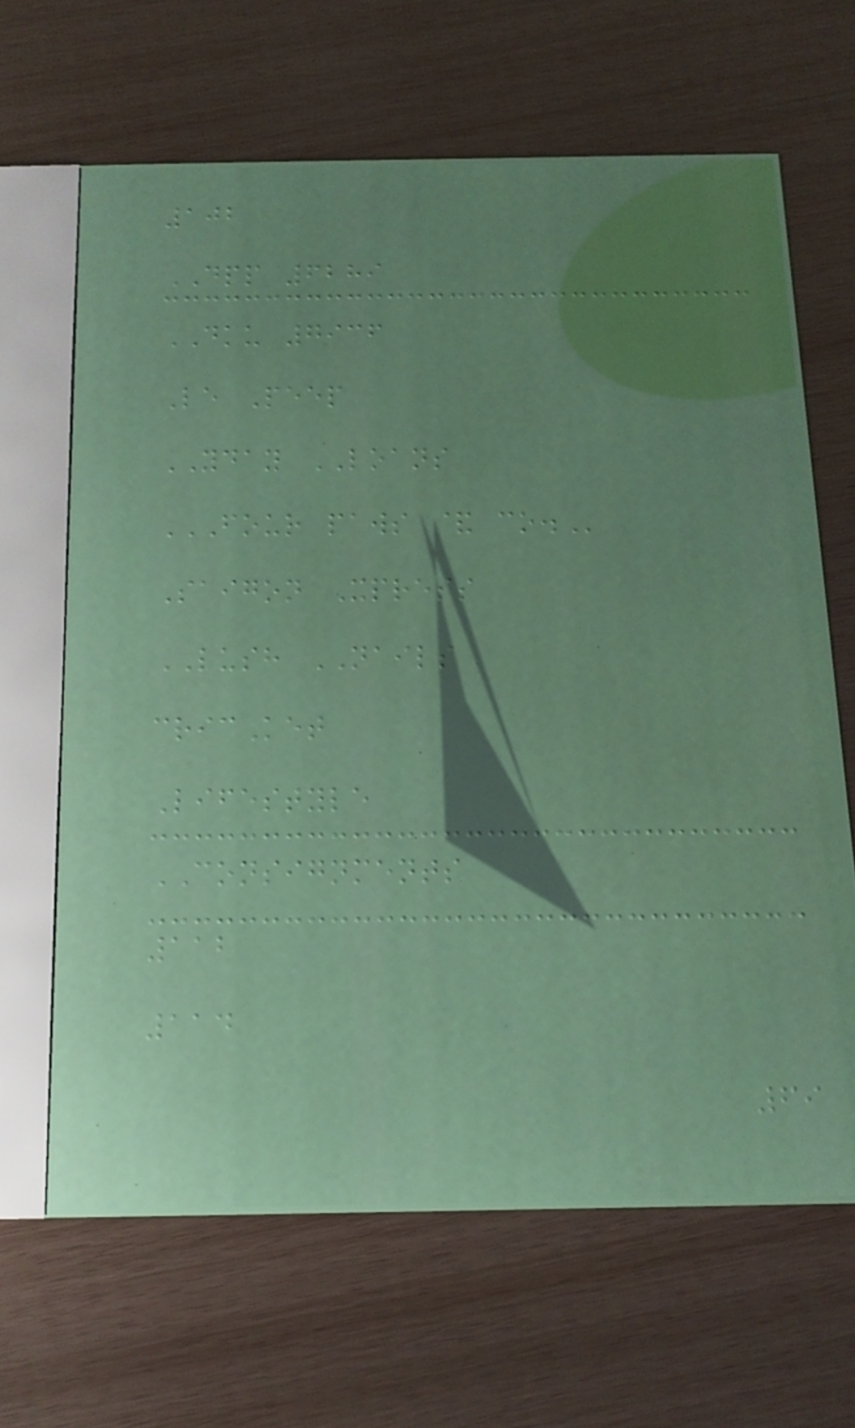102
DPP 6289
DKU 7936
Le Peep
YDAY LOANS
FOUR PAWS & CO.
Saigon Xpress
LUSH NAILS
cricKet
Lifestyle
CONSIGNMENTS
112
114
69
